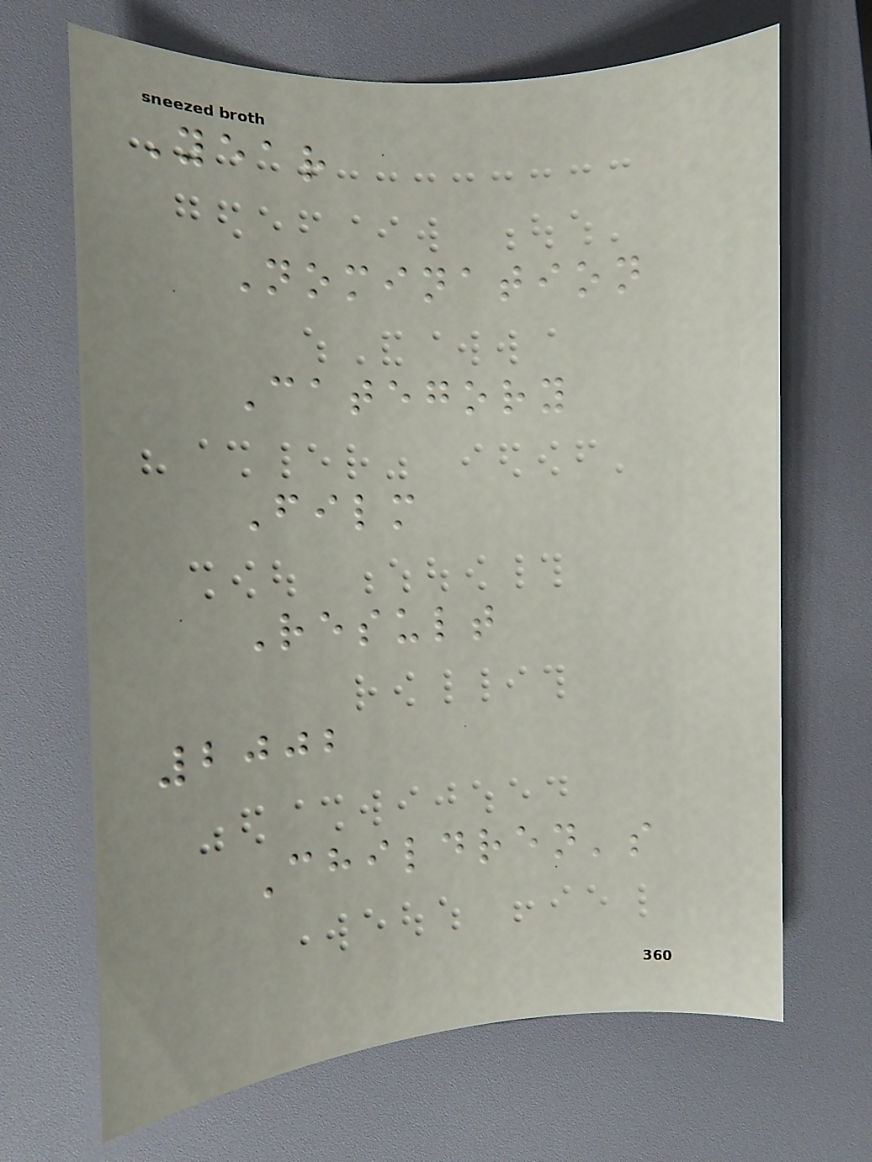Year
Nomination
Category
Film
Result
2002
Children's
